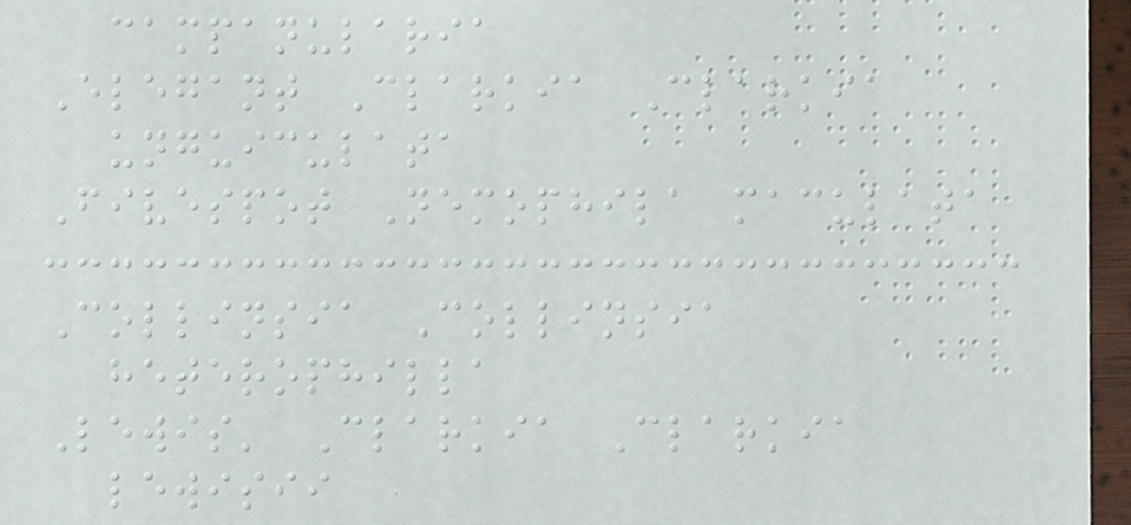campanularia
Elegant Clarkia Clarkia
unguiculata
Fivespot Nemophila maculata
Collinsia Collinsia
heterophilla
Lewis' Clarkia Clarkia
lewisii
